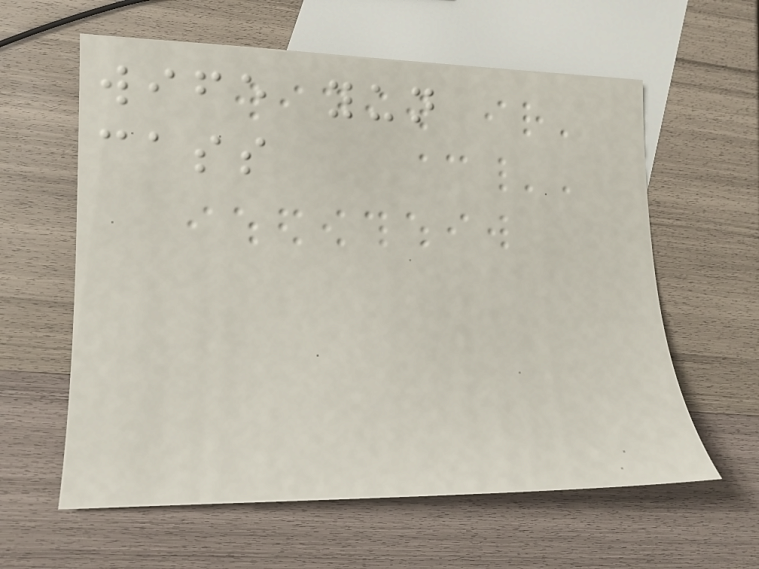wife yun
cass
